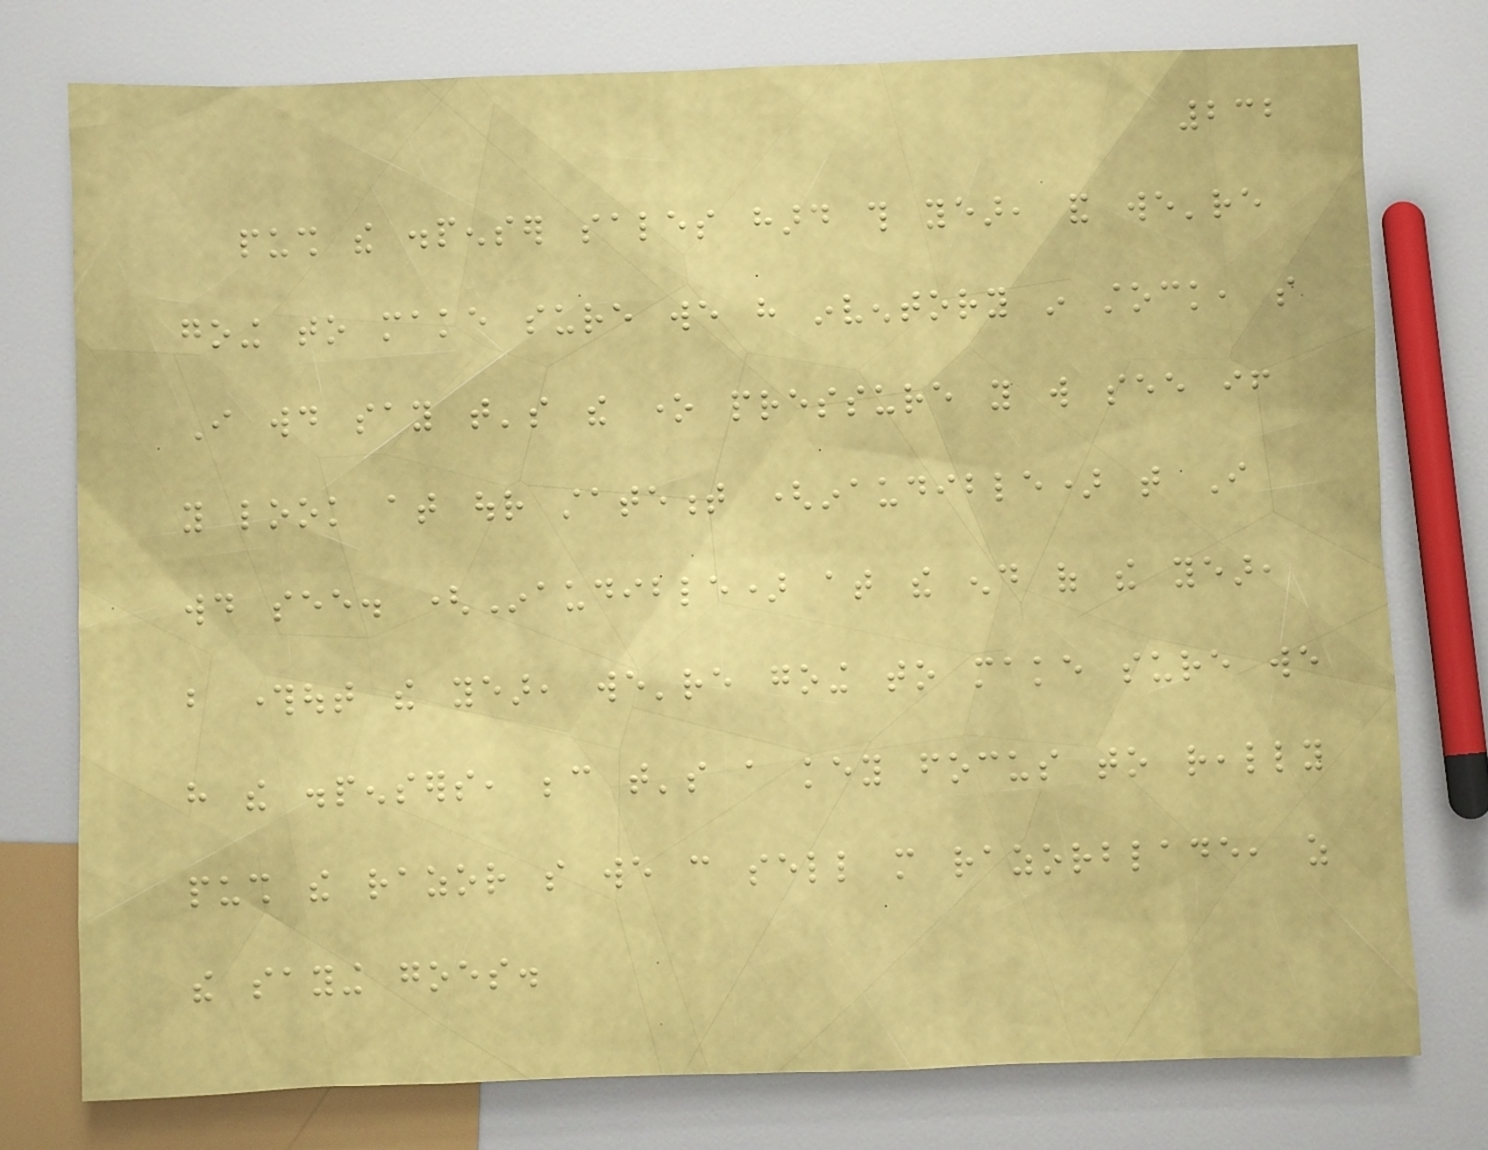232
push the dispenser sales hard this year, and we're
going to make sure we have inventory in stock, so
I would say that's the one pressure you will see if
you look at our statement (inaudible) that I
would see. (Inaudible) at the end of the year,
but throughout the year, we're going to make sure we
have the dispensers, because that's a key focus to really
push the razor so we can sell more razorblade, as
the saying goes.
